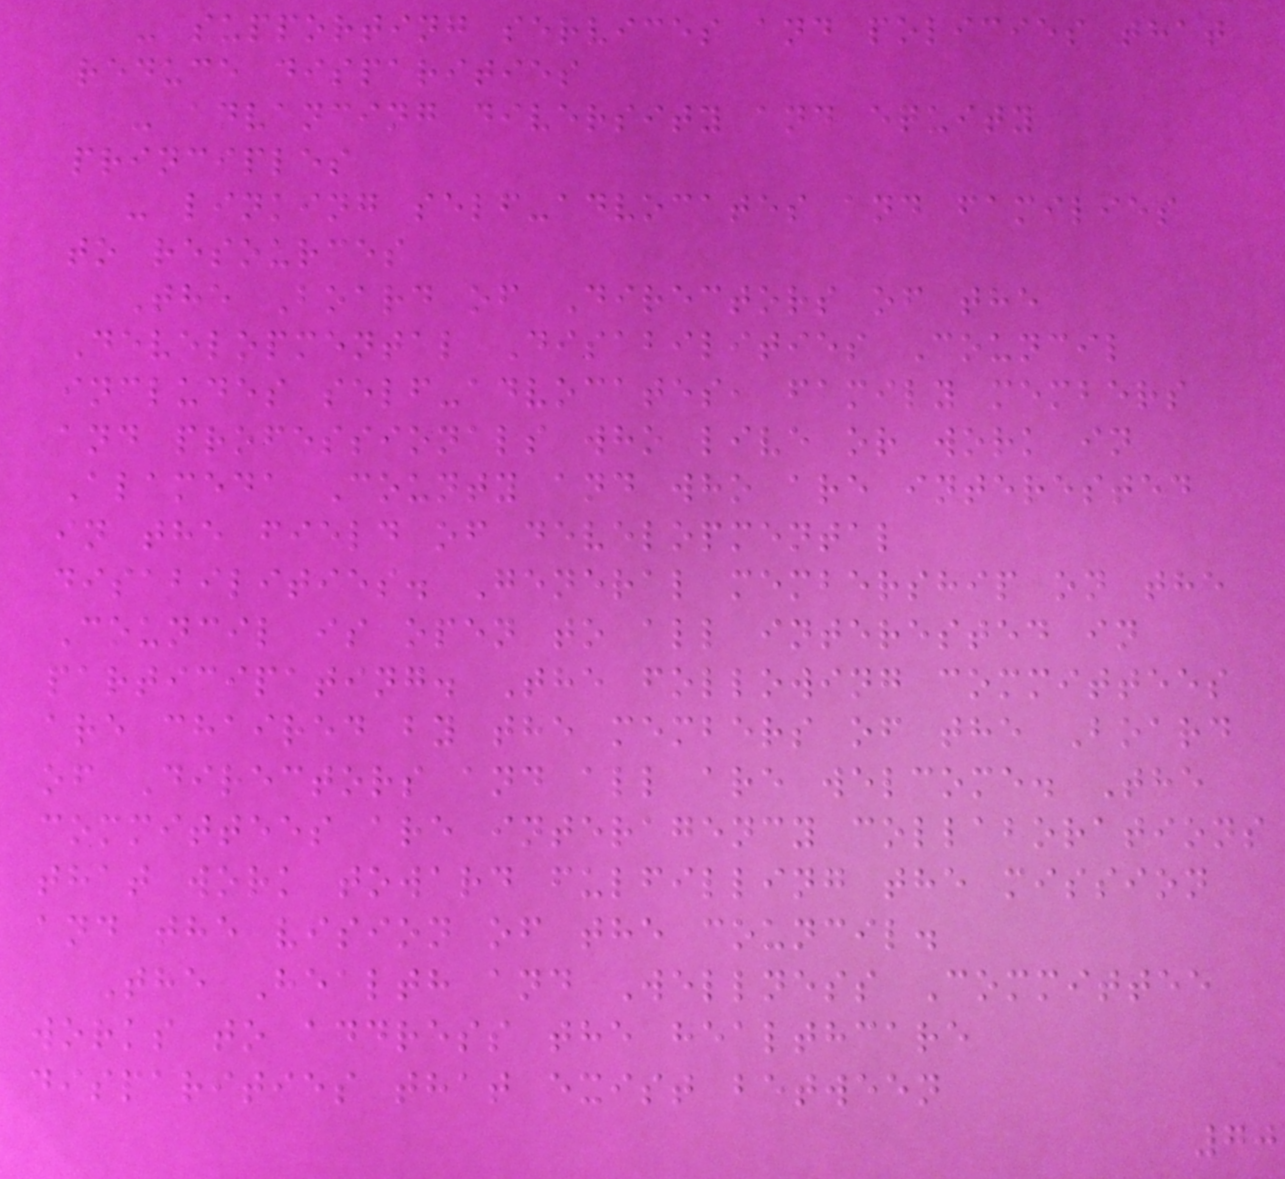- supporting services and policies that
reduce disparities
- advancing diversity and equity
principles
- linking self-advocates and families
to resources
The Board of Directors of the
Developmental Disabilities Council
includes self-advocates, family members
and professionals who live or work in
Alameda County and who are interested
in the field of developmental
disabilities. General membership on the
Council is open to all interested in
participating. The following committees
are chaired by the members of the Board
of Directors and all are welcome. The
committees are interagency collaborations
that work toward fulfilling the mission
and the vision of the council.
The Health and Wellness Committee
works to address the healthcare
disparities that exist between
70
